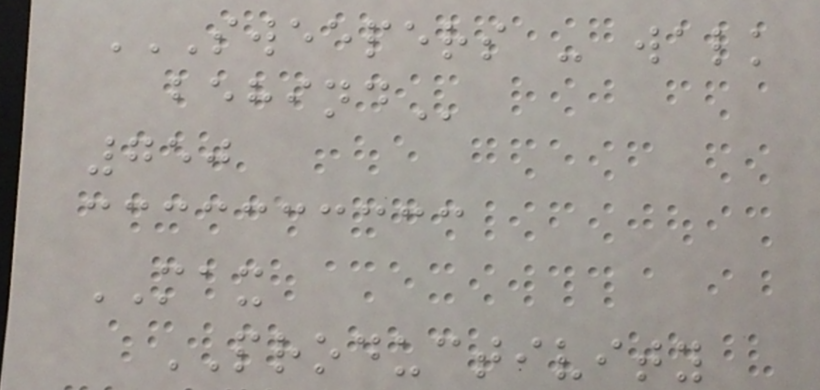SWEEPERS - WALK
BEHIND
750
MAX
PRODUCTIVITY
